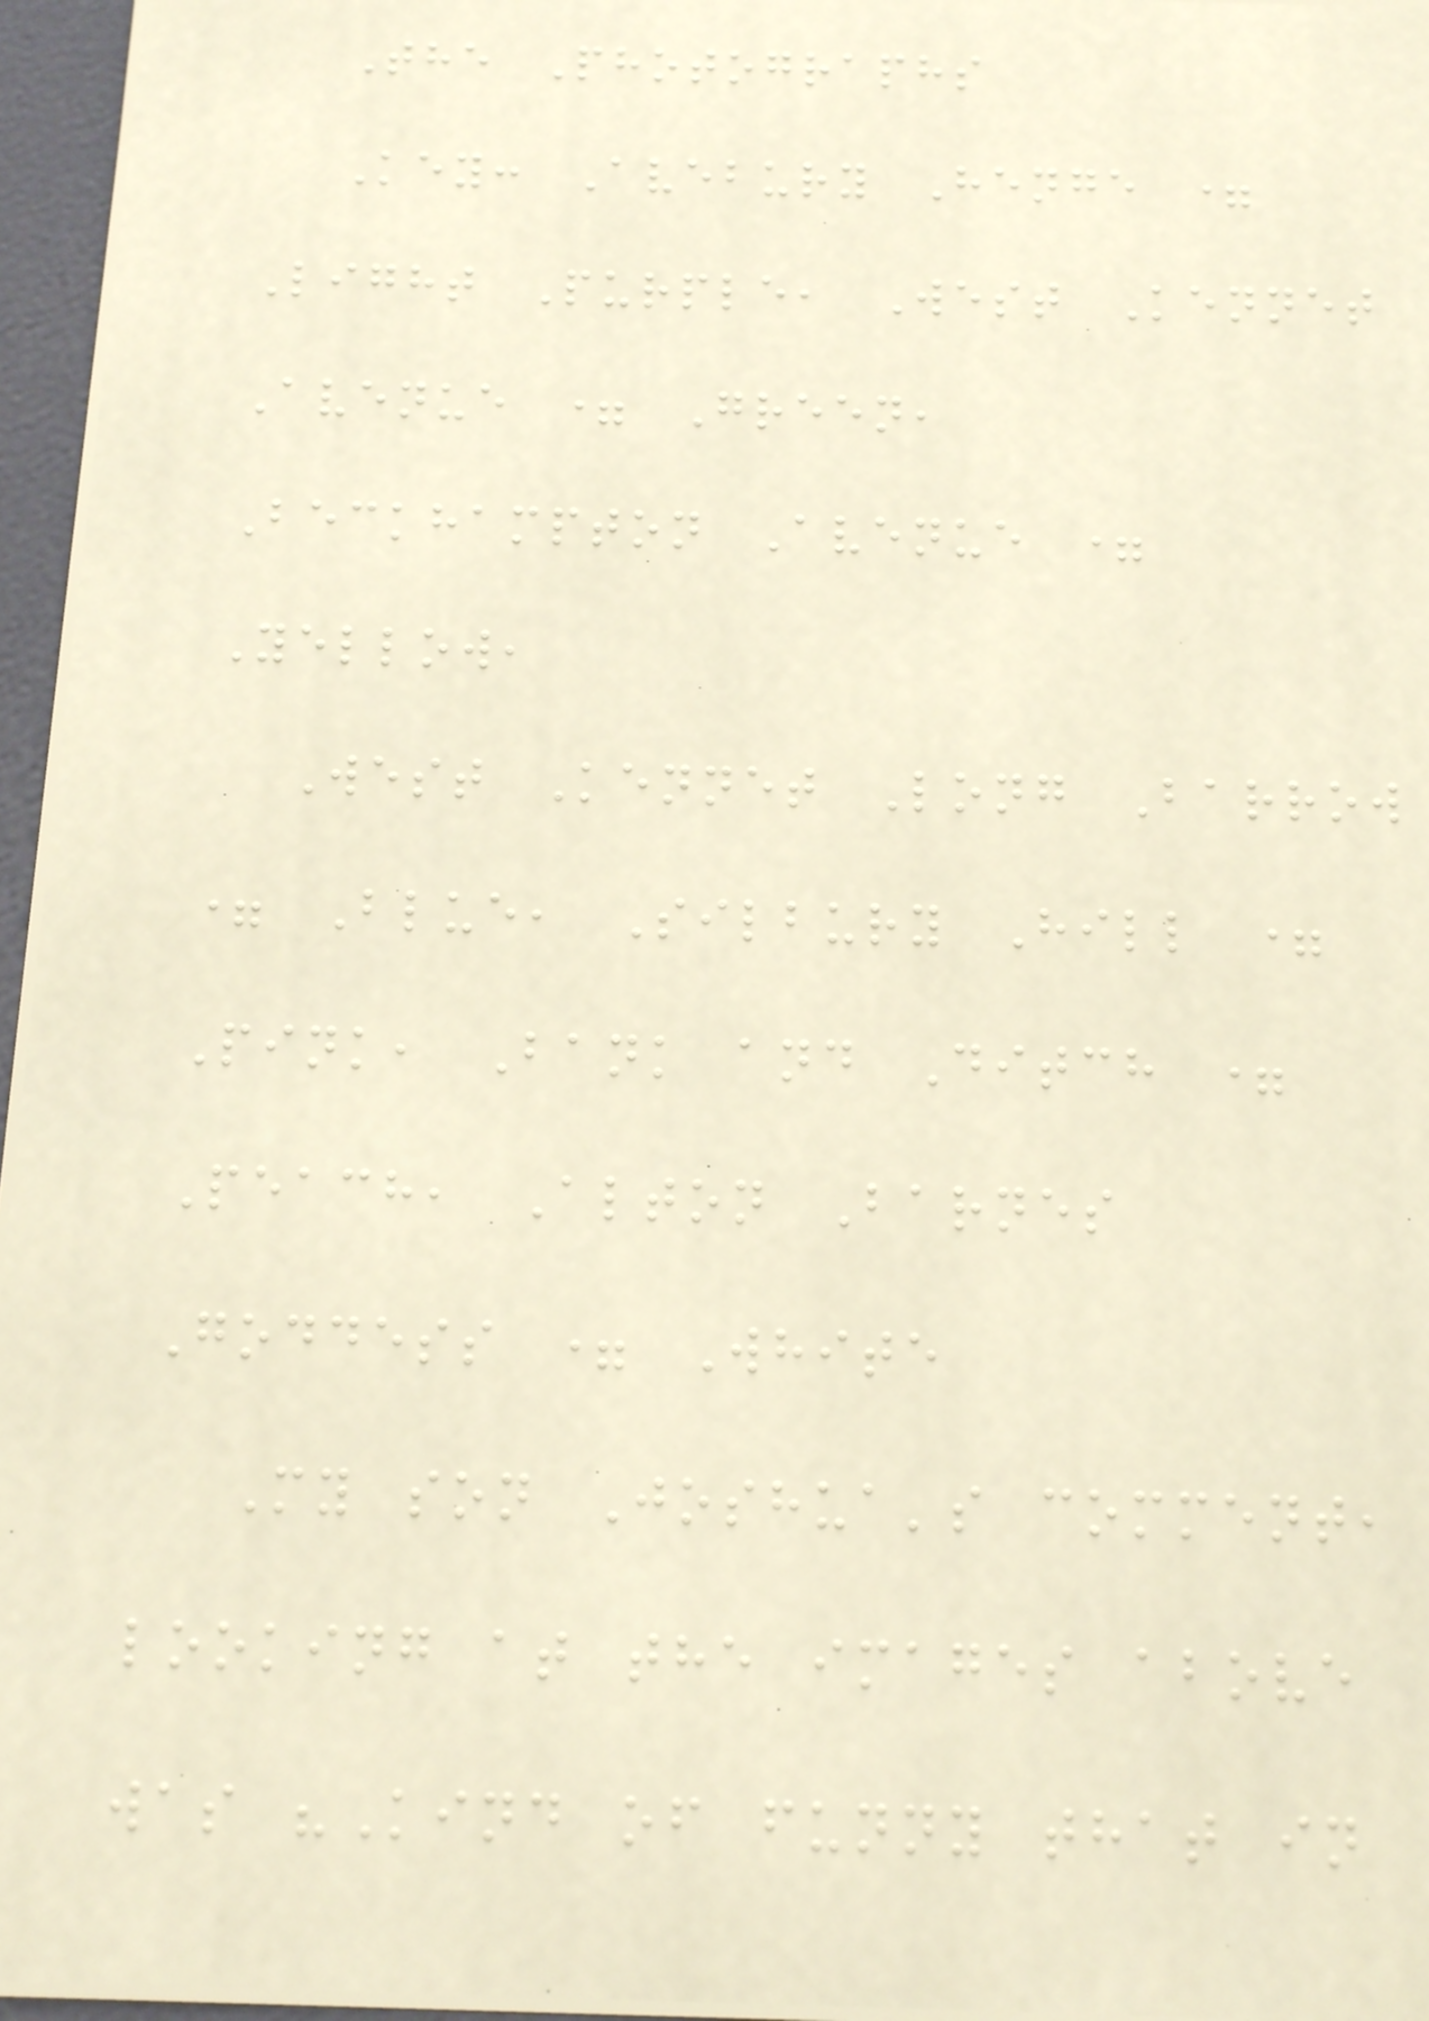The Photographs
Key: Avebury Henge =
Light Purple, West Kennet
Avenue = Green,
Beckhampton Avenue =
Yellow,
West Kennet Long Barrow
= Blue, Silbury Hill =
Pink, Bank and Ditch =
Peach, Alton Barnes
Goddess = White
My son Joshua's comment,
looking at the images above
was "Kind of funny that in
